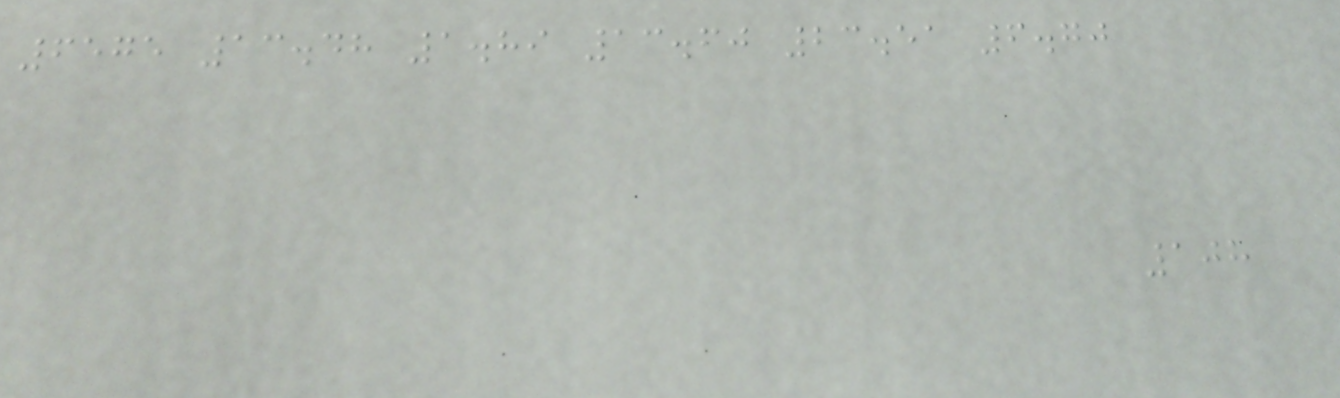6575 13.48 1.89 13.60 23.51 6.70
108
